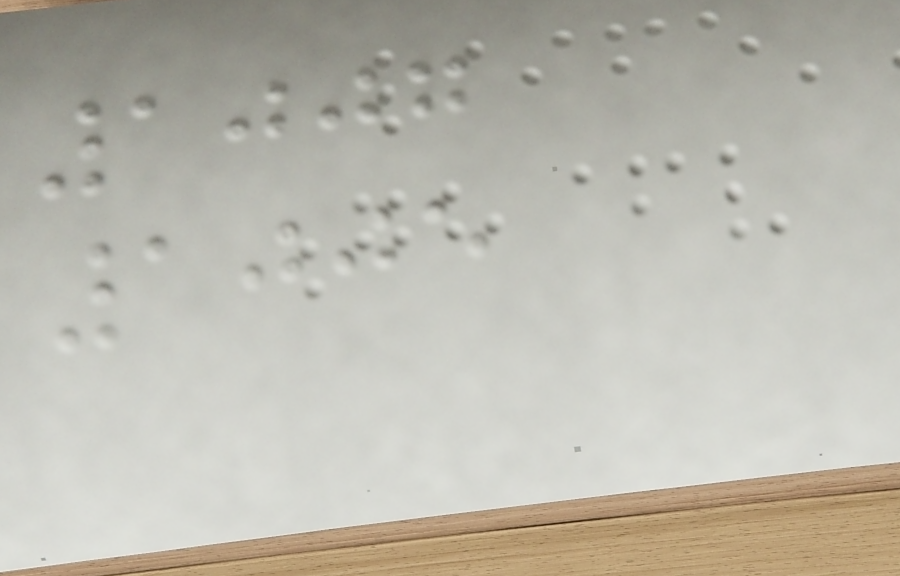1007
1005
